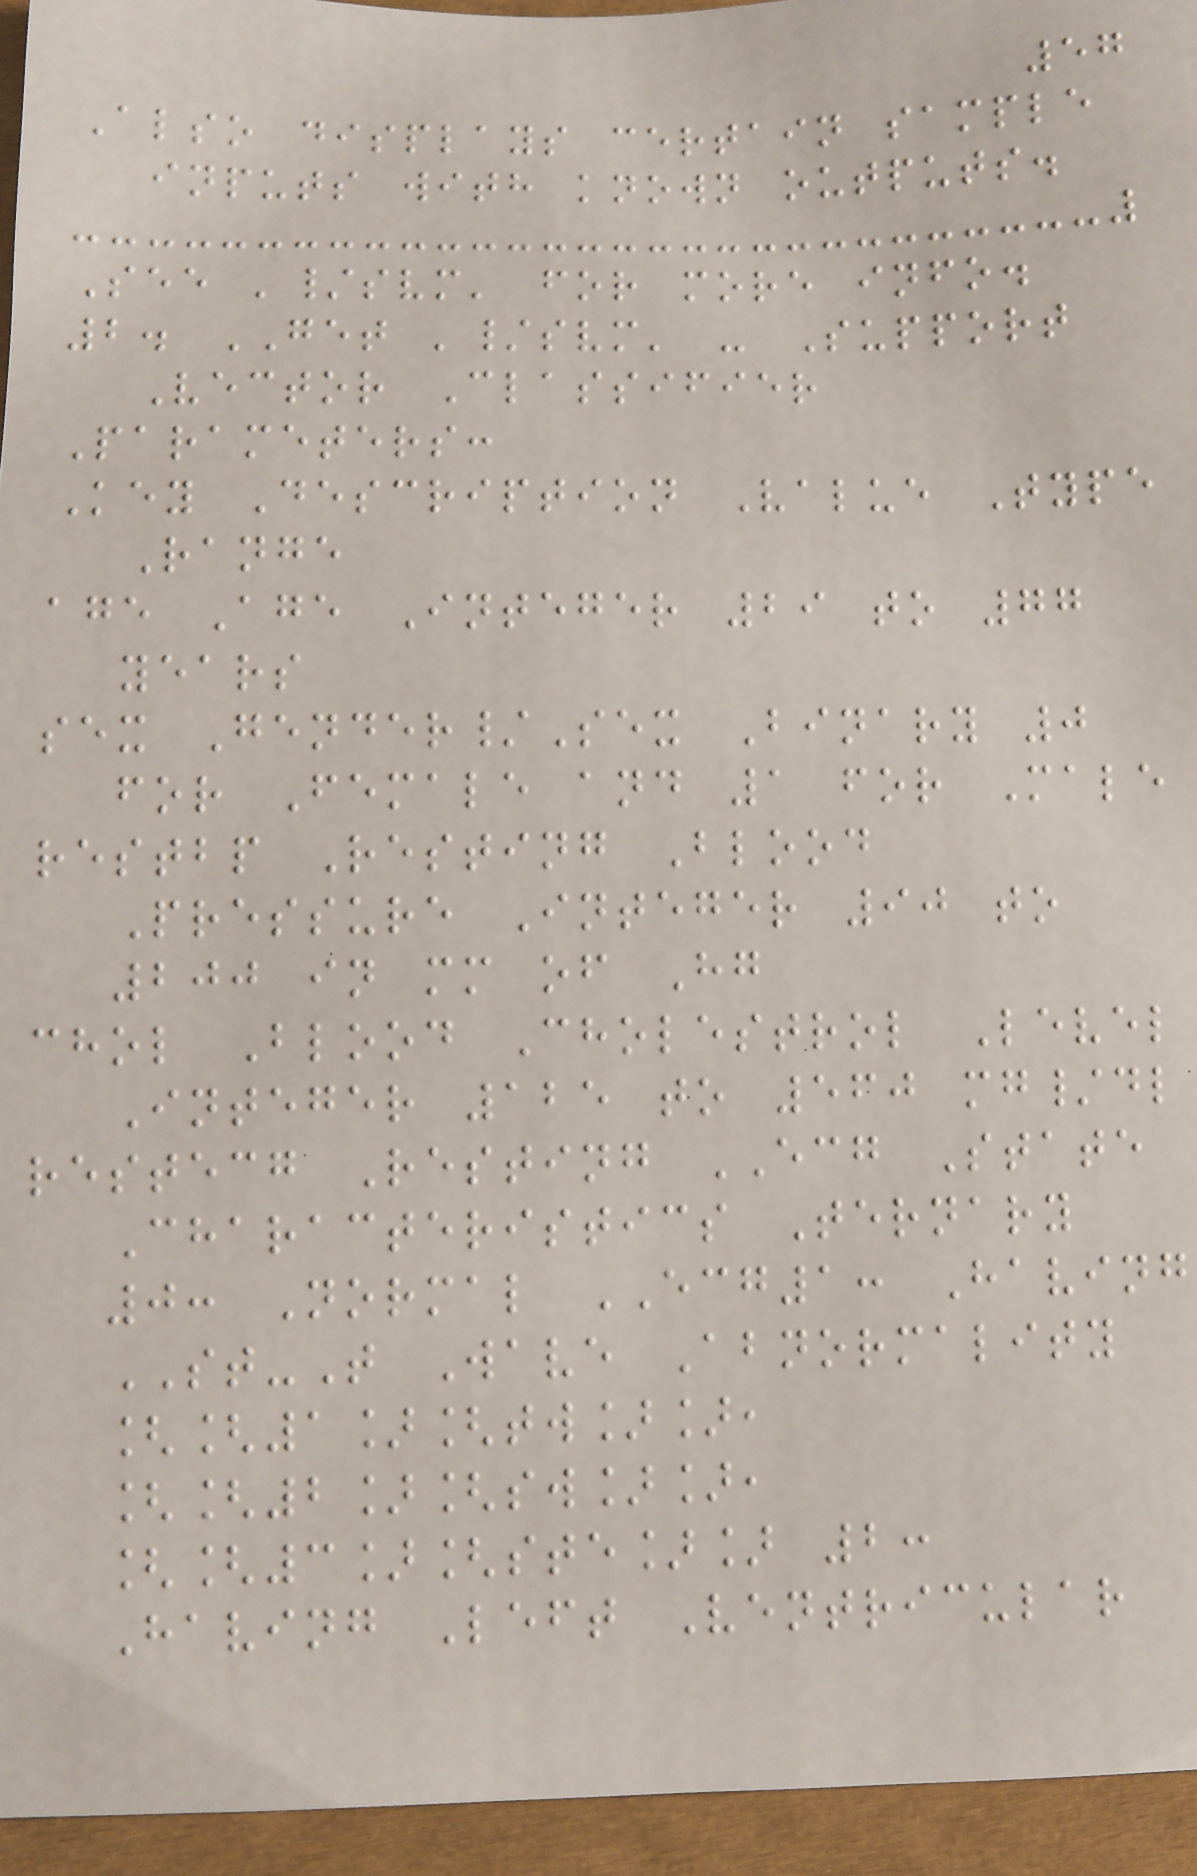57
Also displays certain sample
inputs with known outputs.
See '/svm' for more info.
2. GET '/svm' - Support
Vector Classifier
Parameters:
Key Description Value Type
Range
age Age Integer 29 to 77
years
sex Gender/Sex Binary 0
for Female and 1 for Male
restbp Resting Blood
Pressure Integer 90 to
200 in mm of Hg
chol Blood Cholestrol Level
Integer 125 to 560 mg/dl
restecg Resting ECG State
Characteristics Ternary
0: Normal ECG1: Having
ST-T Wave Abnormality
[[1][tw]],
[[2][sw]],
[[3][ste]] 2:
Having Left Ventricular
